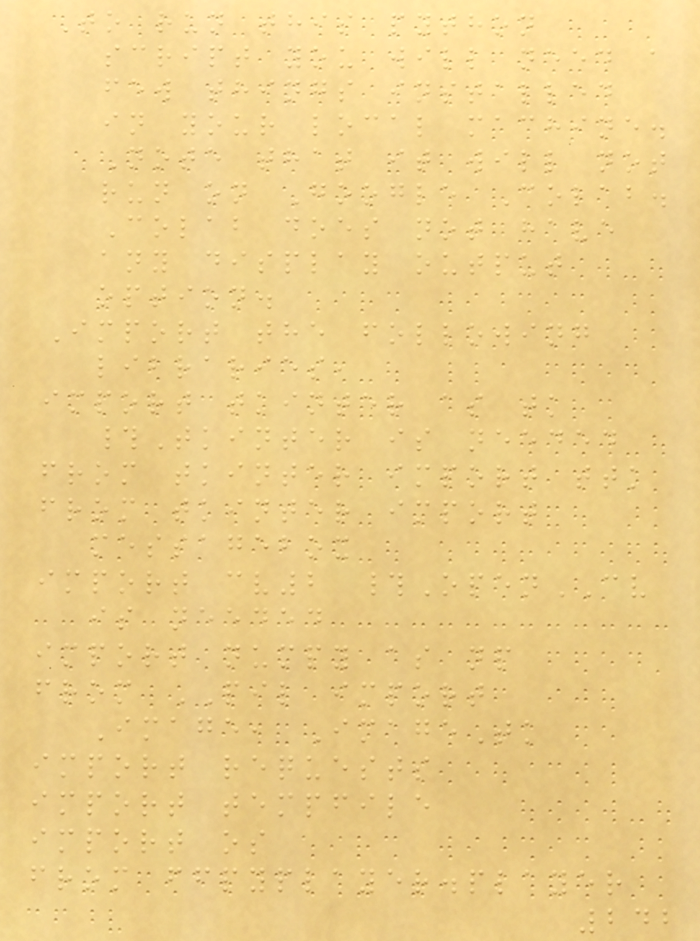To run this python
script you will need a
few things installed
in your local machine.
Note that it will not
run on Google Colab.
Colab does not have
any display output
option.
Import the following
libraries,
import tkinter as tk
#Tkinter is needed
from tkinter import ttk
from tkinter import
messagebox
import cv2 #OpenCV
is needed
import numpy as np
from PIL import
Image, ImageTk
import requests
import tempfile
import os
from ffpyplayer.player
242
